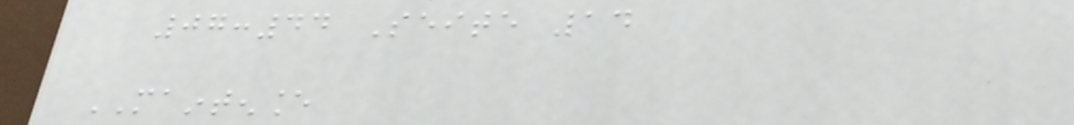07:44 Seite 14
MAINTENANCE
